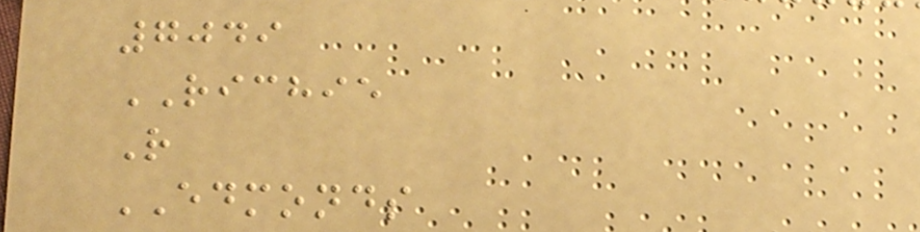7049
RICHIE
R
EDMONDS
